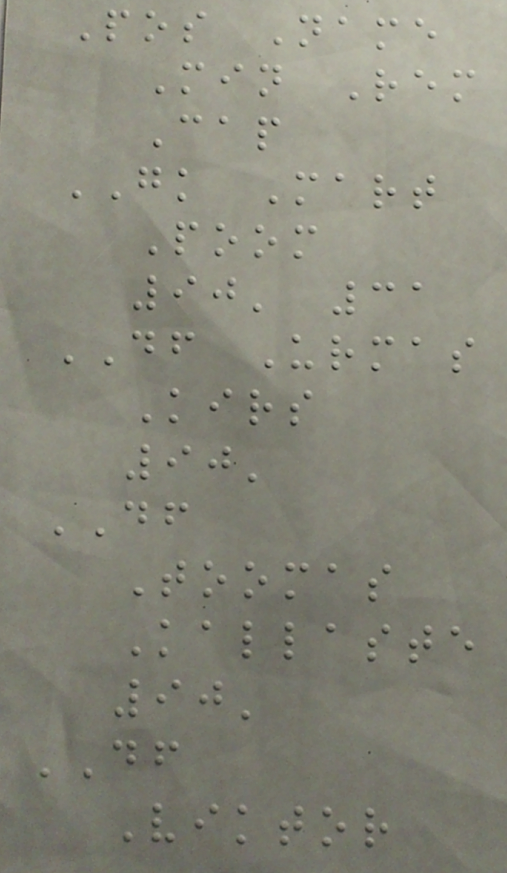Pos Name
Min Rem
Cap
GK Mart
Poom
90' 31
DF Urmas
Kirs
90'
DF
Toomas
Kallaste
90'
DF
Viktor
